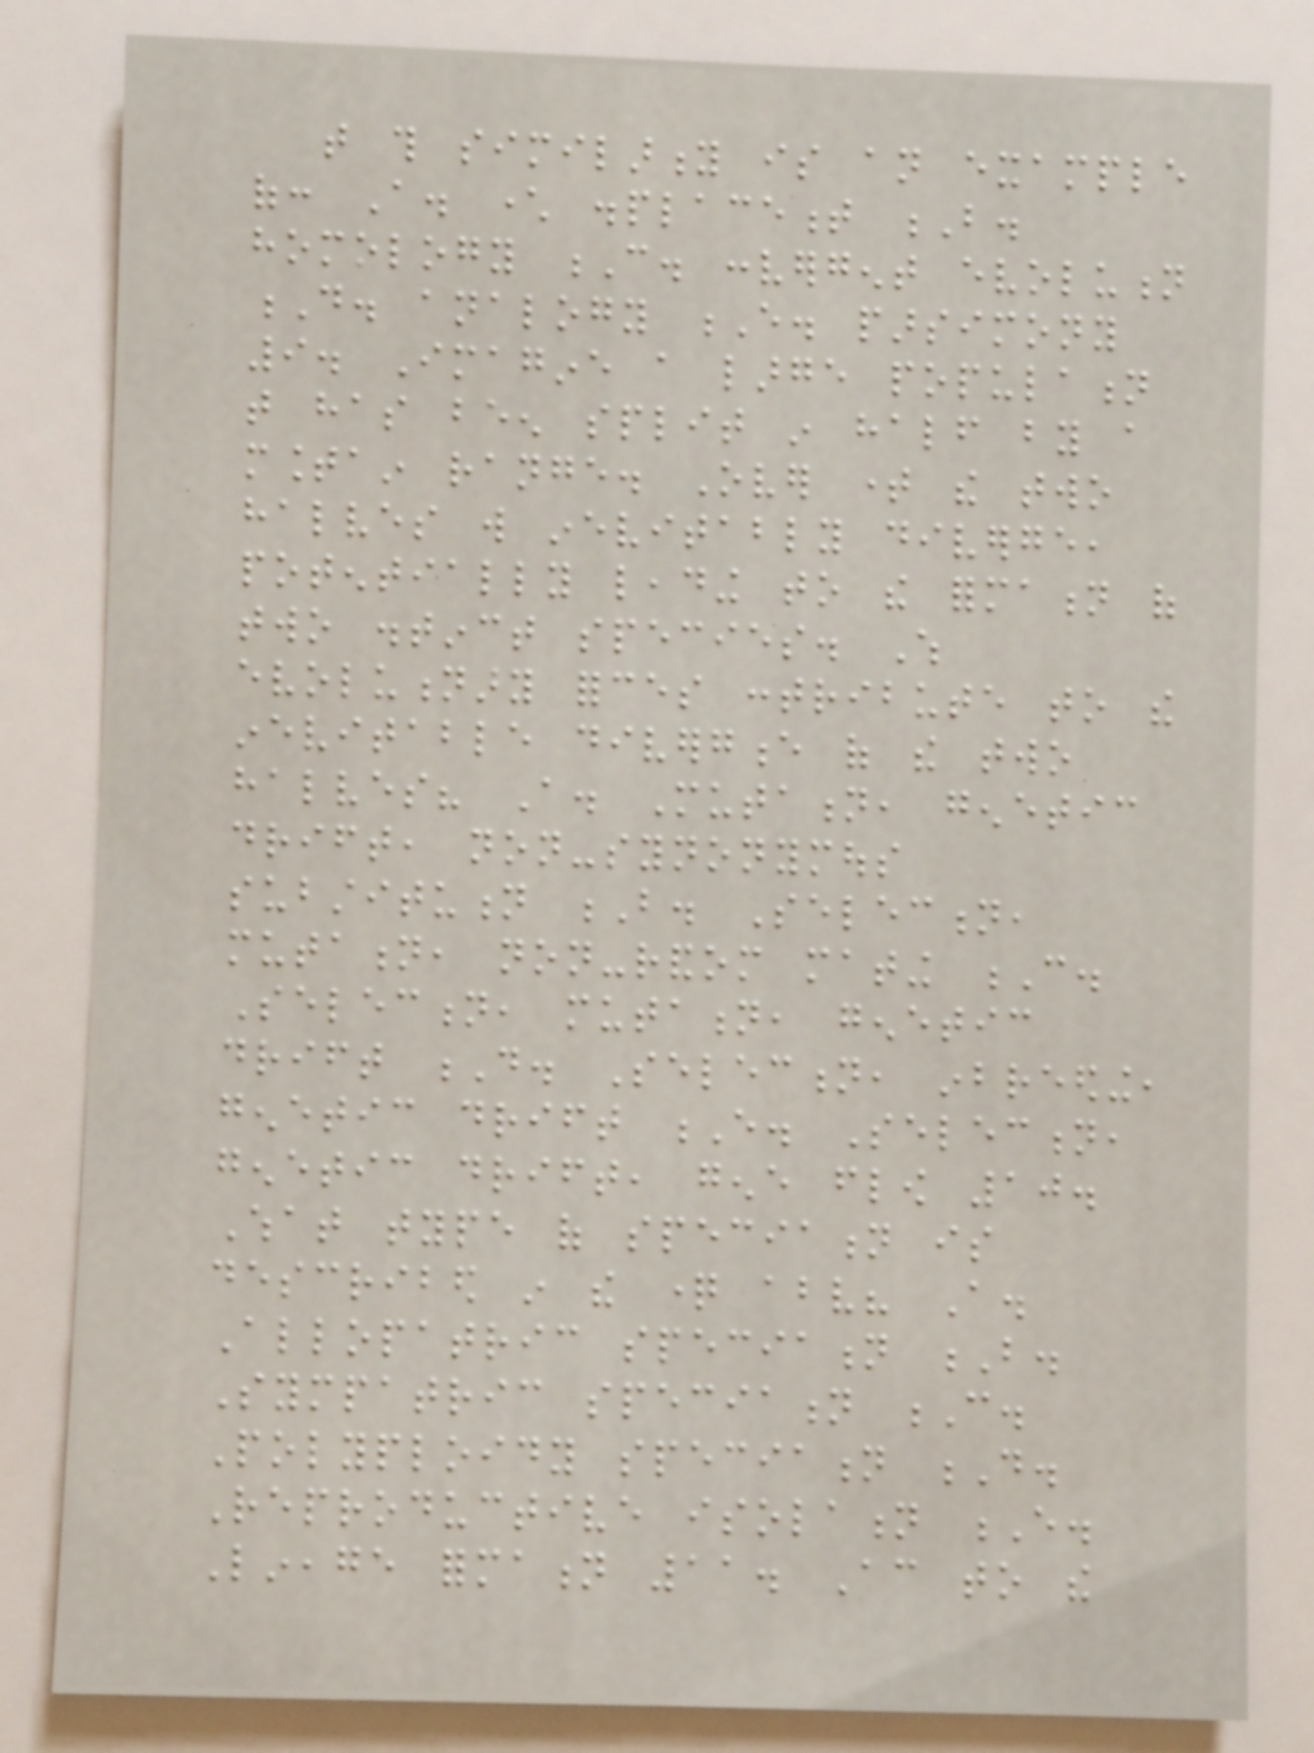that this similarity is an example
of: A. character displacement B.
homology C. convergent evolution
D. analogy E. parsimony
9. Imagine a large population
that has been split in half by a
mountain range. Over time the two
halves will inevitably diverge,
potentially leading to the formation of
two distinct species. Which
evolutionary forces contribute to the
inevitable divergence of the two
halves? A. Mutation, genetic
drift, non-synonymous
substitution B. Selection,
mutation, non-random mating C.
Selection, mutation, genetic
drift D. Selection, inbreeding,
genetic drift E. Selection,
genetic drift, gene flow 10.
What type of speciation is
described in the question above? A.
Allopatric speciation B.
Sympatric speciation C.
Polyploidy speciation D.
Reproductive isolation E.
Lineage formation 11. According to the
